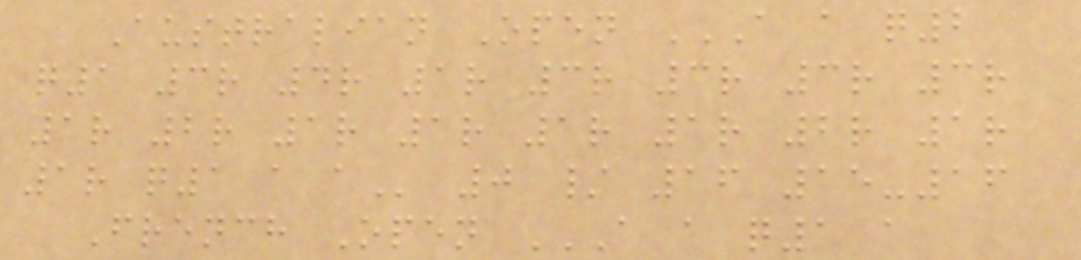Australian Open A A Q2
Q1 3R 4R 1R 3R 3R 3R 3R
1R 2R 1R 1R 1R 1R 2R 1R
1R Q1 A A 0 / 16 15-16
French Open A A Q1 A
